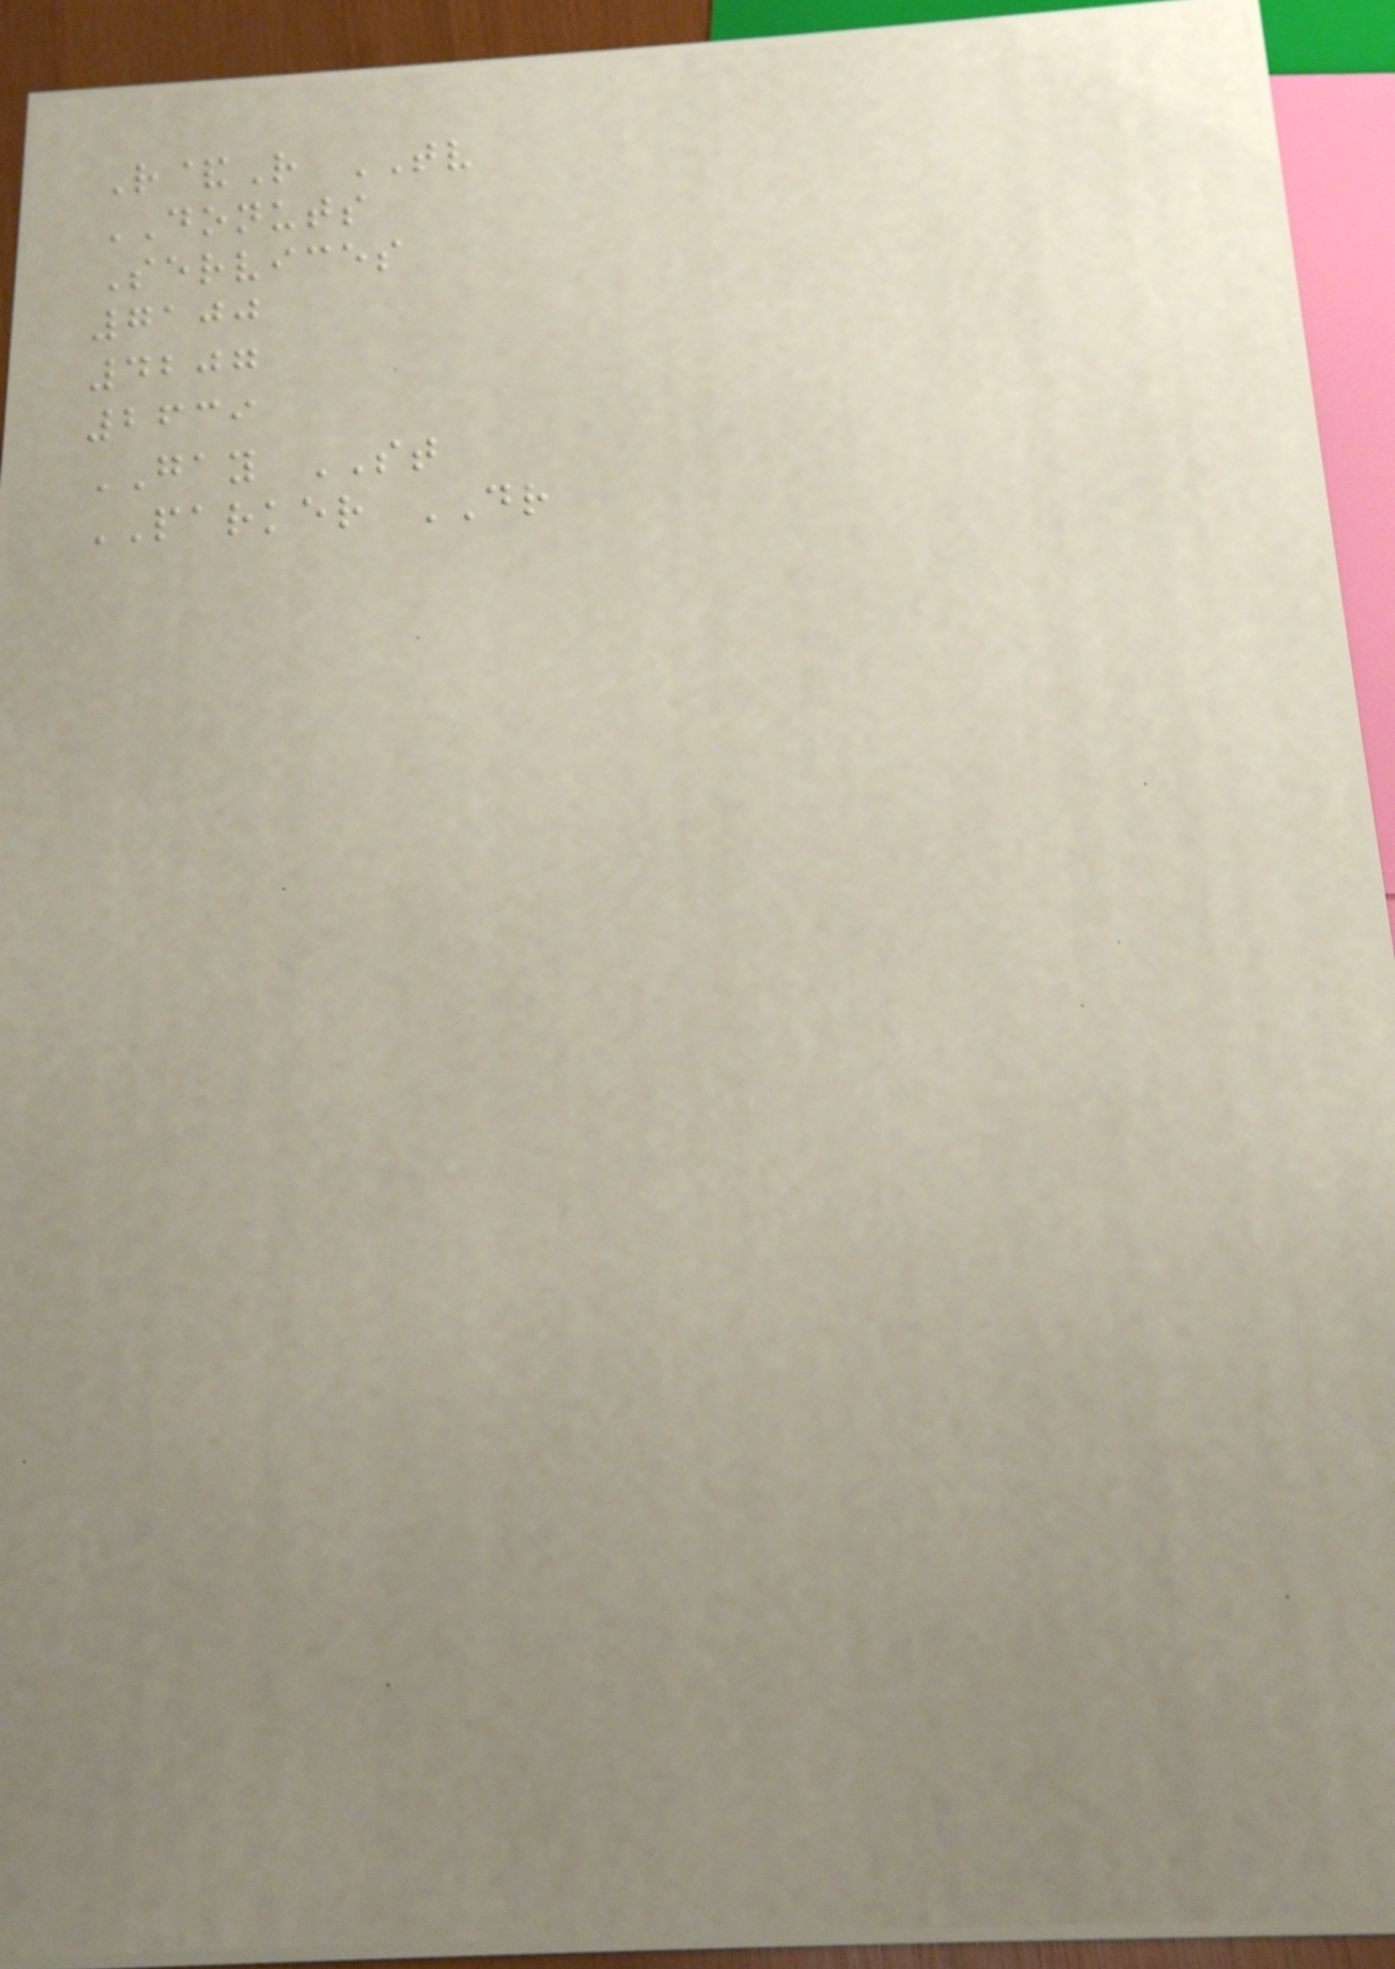R&R TV
DONUTS
Services
7100
4207
2639
GAY ST
PARKER DR
